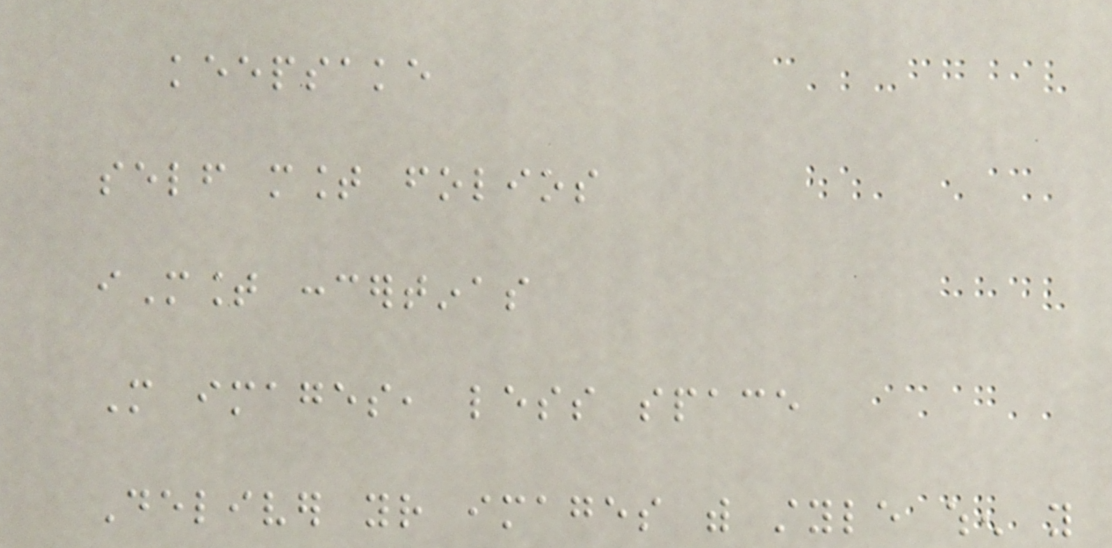keepsake
self mount folios
iMount concertinas
More images, less space
Deliver your images with style when you
